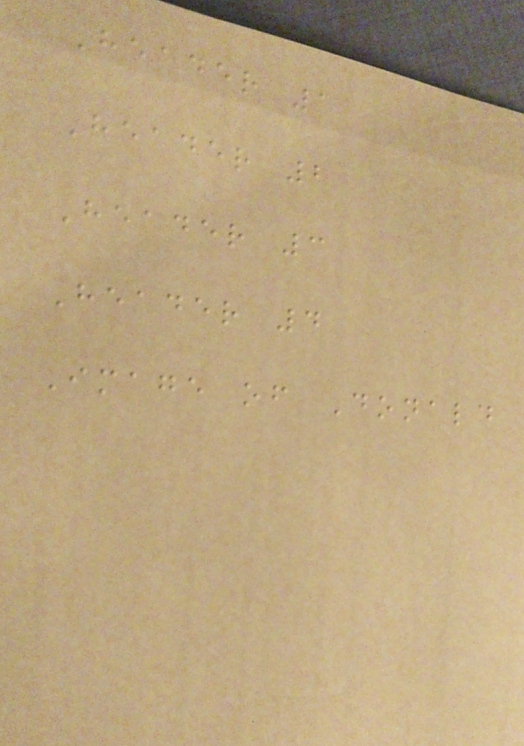Header 1
Header 2
Header 3
Header 4
Image of Donald
